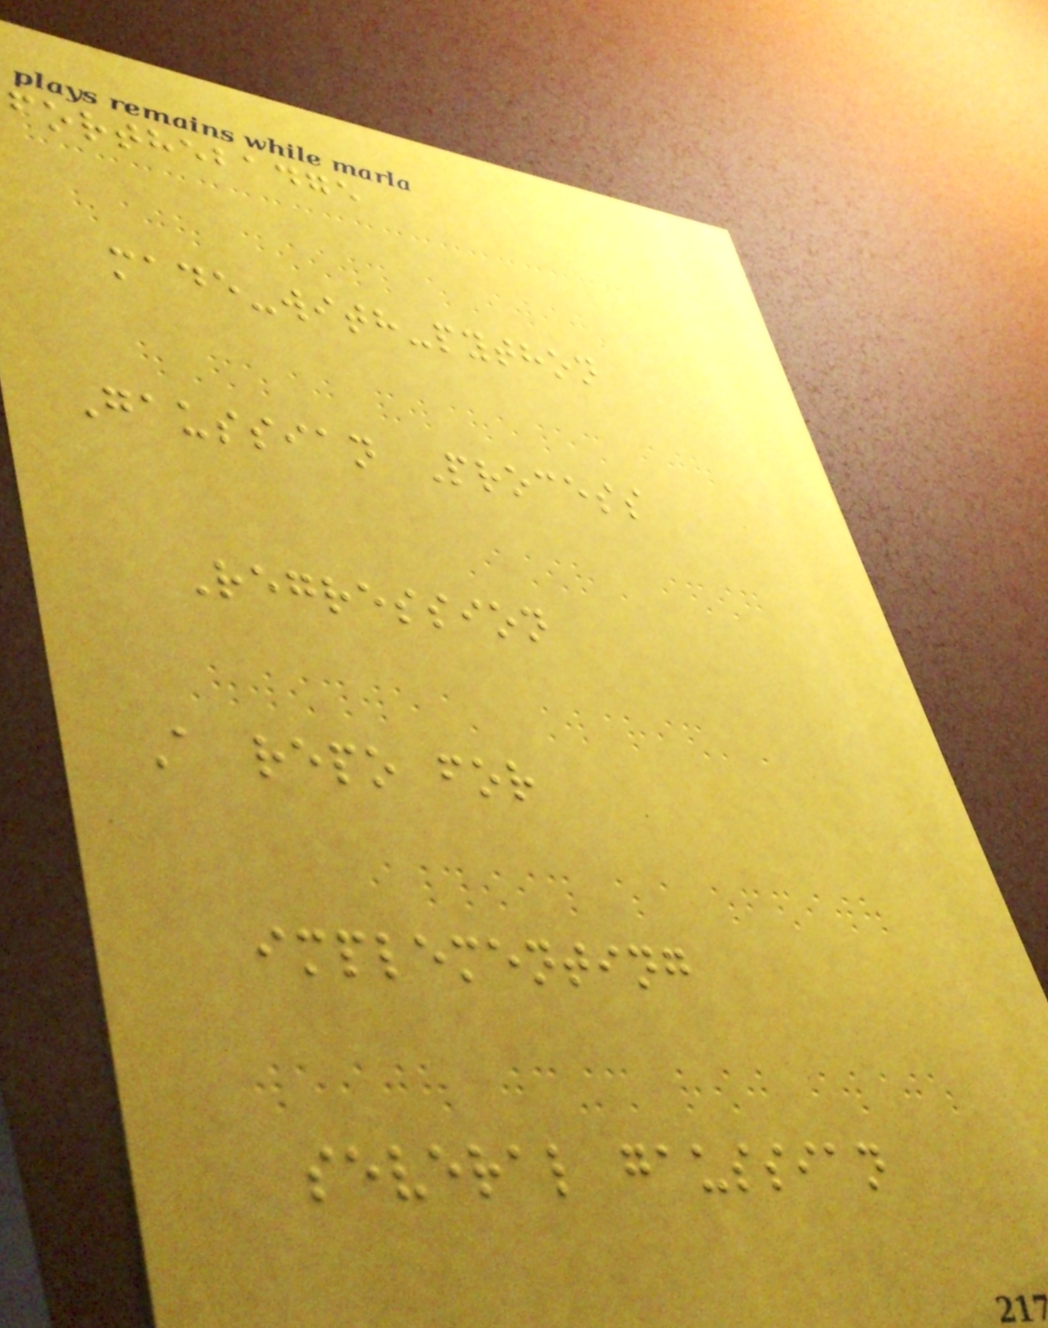forthebadge
made-with-python
Gaussian Process
Regression
A repo for
implementing
several gaussian
